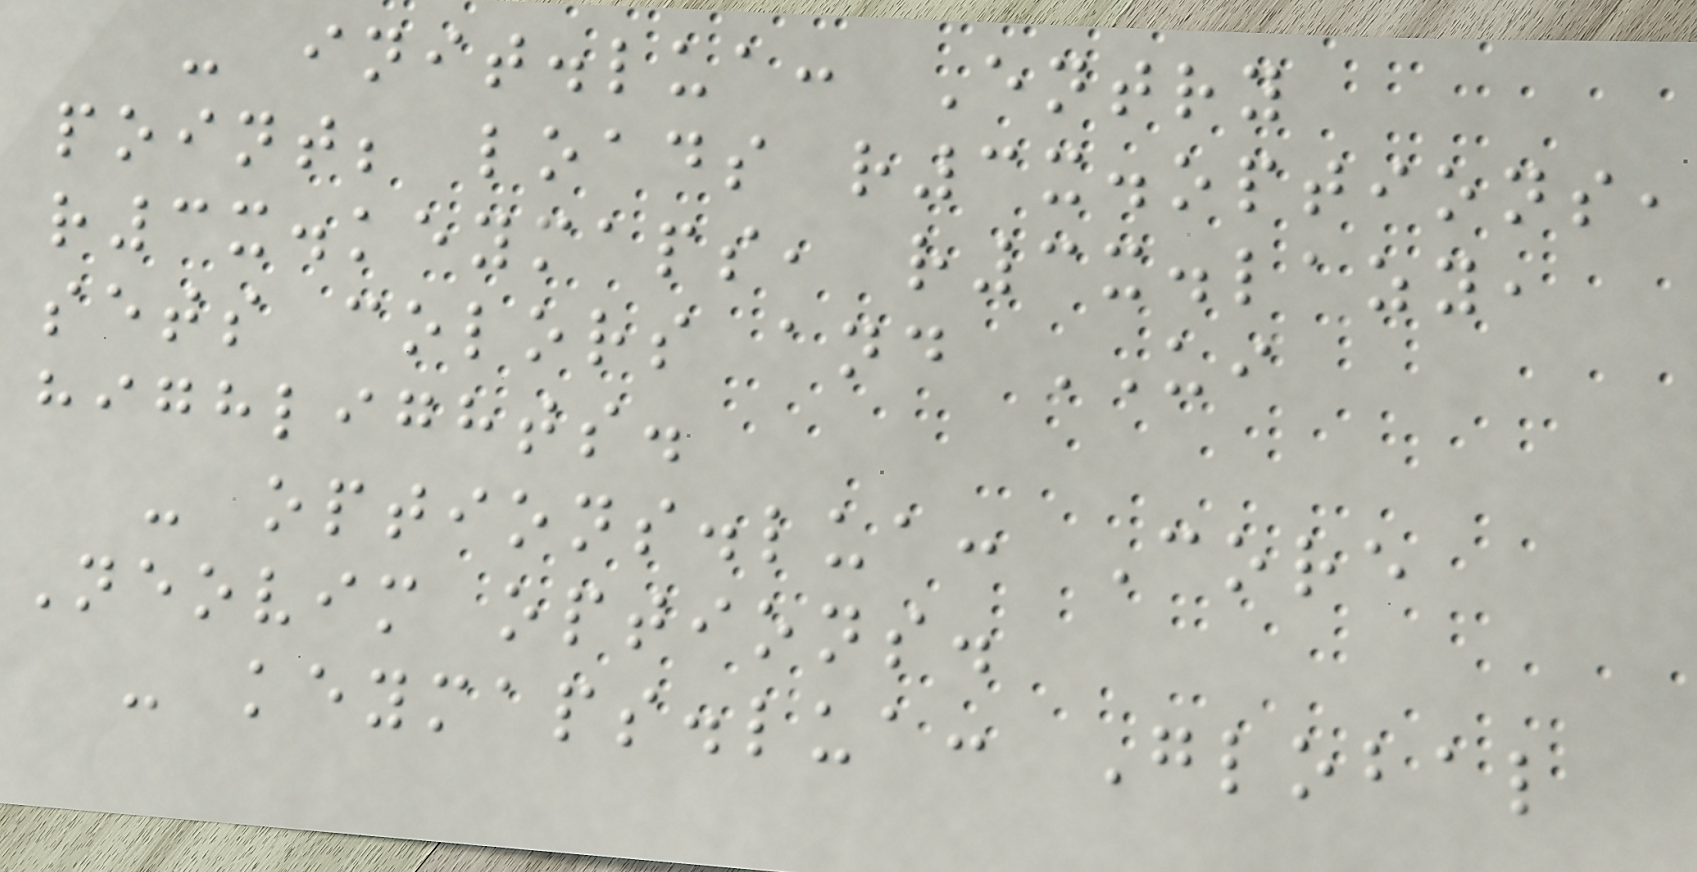- init.lua: Entry
point; loads r3x.options,
r3x.keymaps, r3x.lazy,
sets colors and UI
highlights.
- options.lua: Core
Neovim options.
- keymaps.lua: Global
